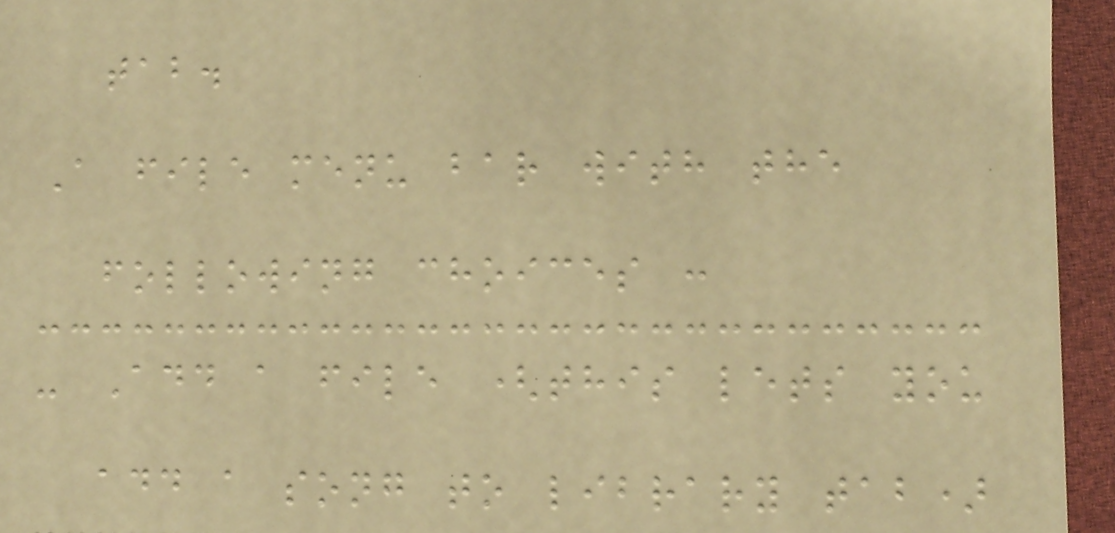tab.
A file menu bar with the
following choices :
- Add a file (this lets you
add a song to library tab)
